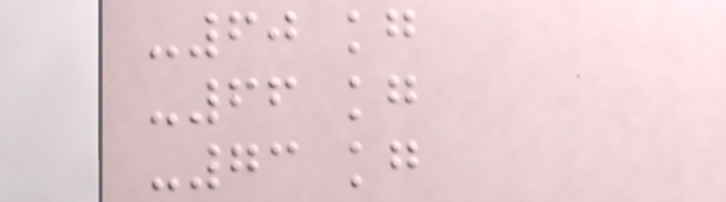-60 kg
-66 kg
-73 kg
